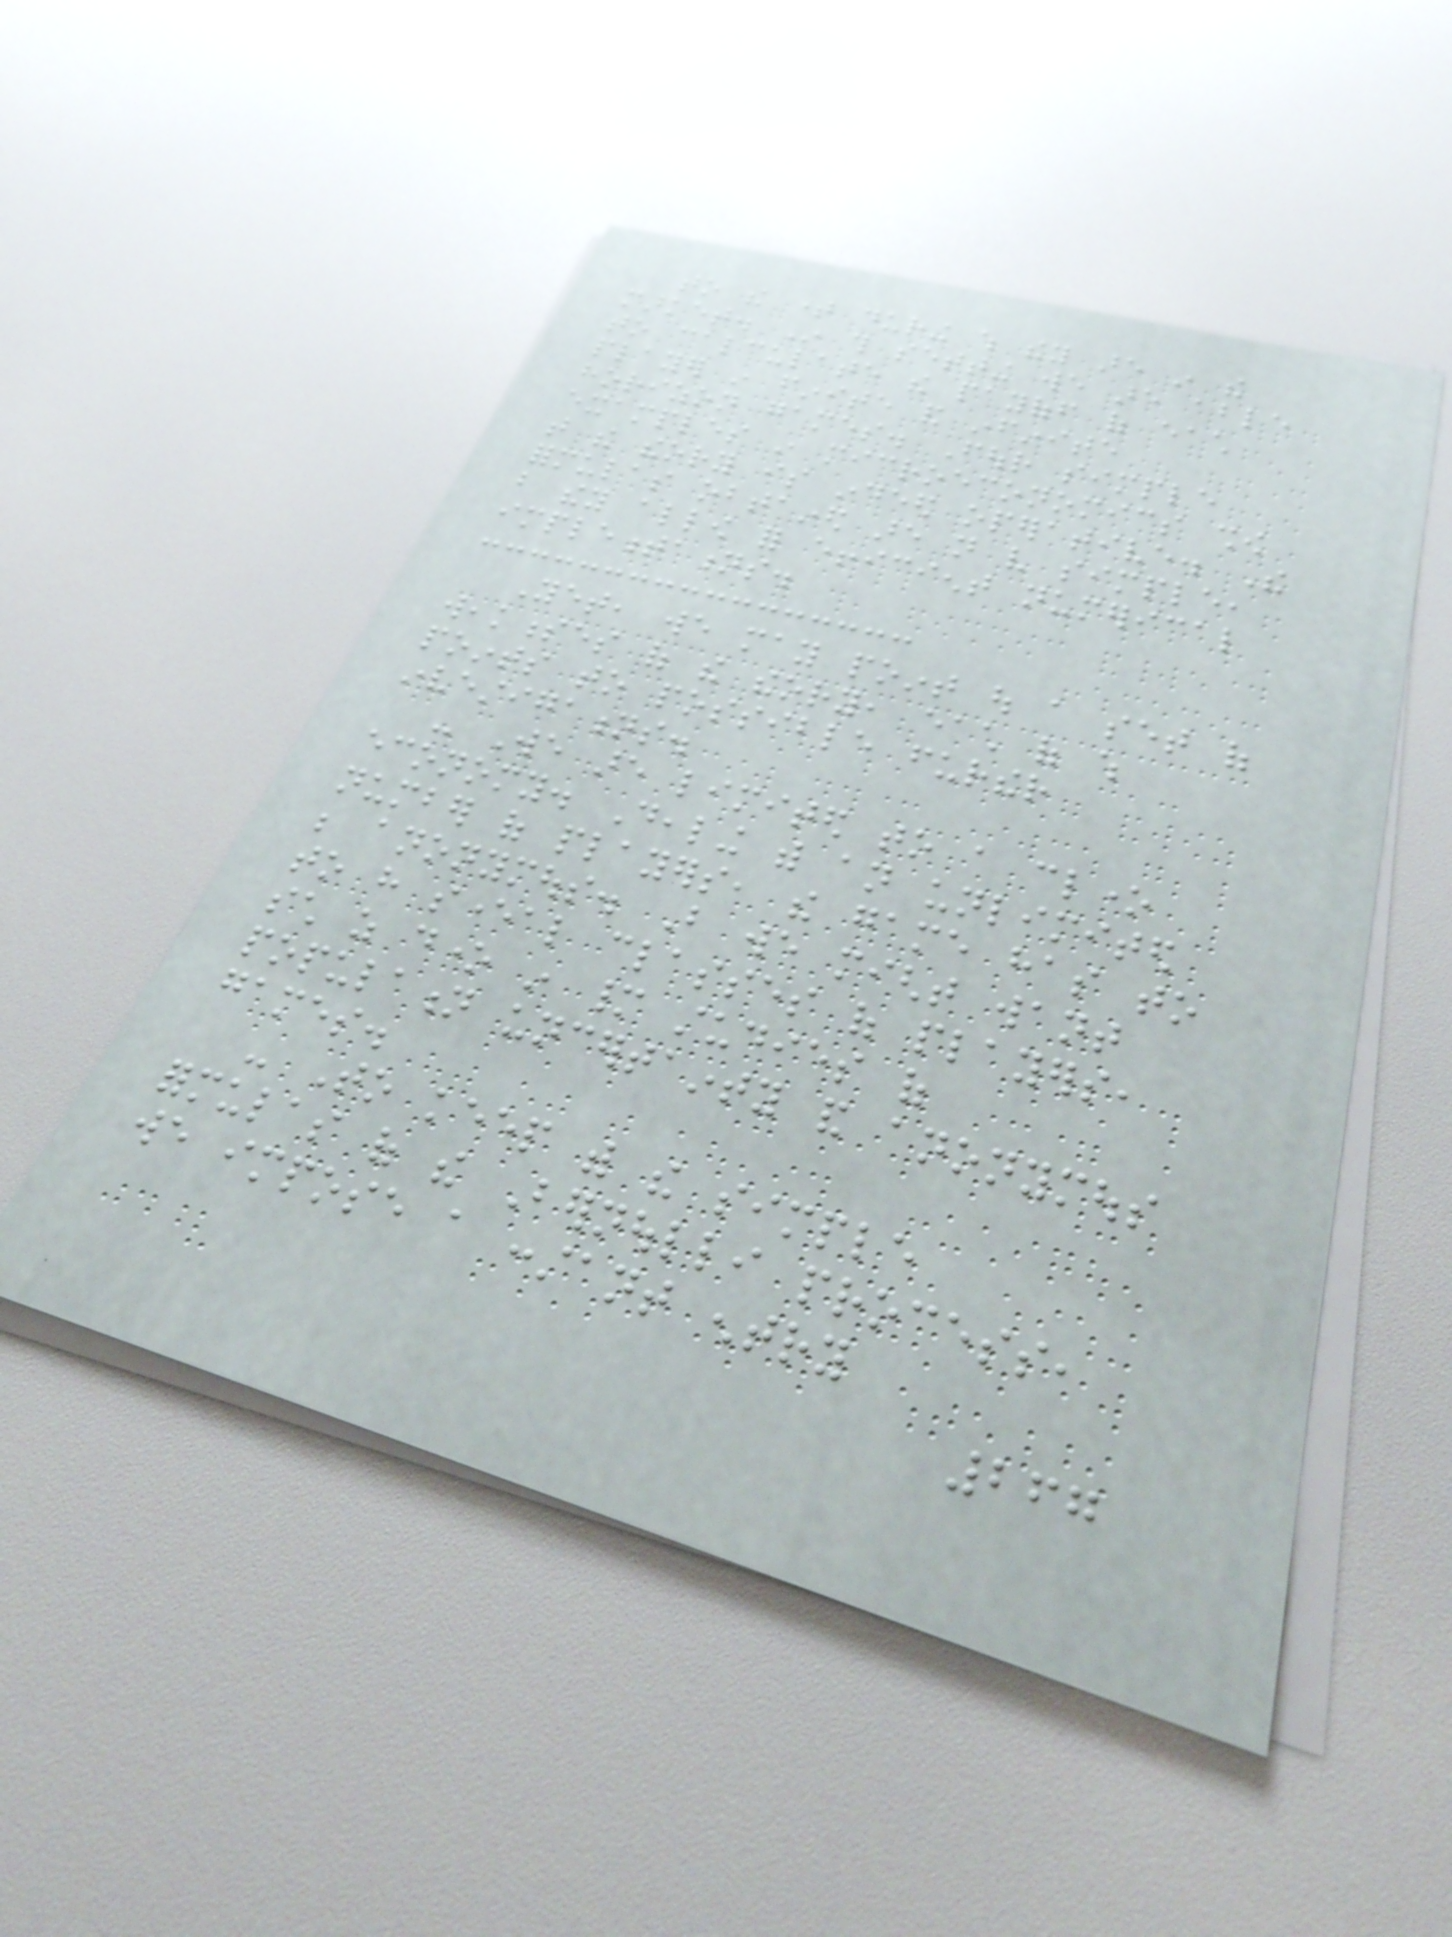to the time during which they are in the
market. In this setting we are able
to calculate the payoff of each
player in finite and infinite
horizon games. Four simple
examples in microeconomics show
that the theory is indeed operative. The
formulas obtained are not very simple,
but they allow for efficient numerical
implementations.
Yet, we may point out a set of
weaknesses of the theory, each of which
points to possible further
investigations.
- We are limited to a clone
economy. Dealing with an unlimited
number of players, the game has to
be anonymous. But we might want
to have several classes of players,
such as done in many studies of
population uncertainty and anonymous
games.
- To keep with the simple
formulas of the Bernoulli process,
we impose a constant entry
267
